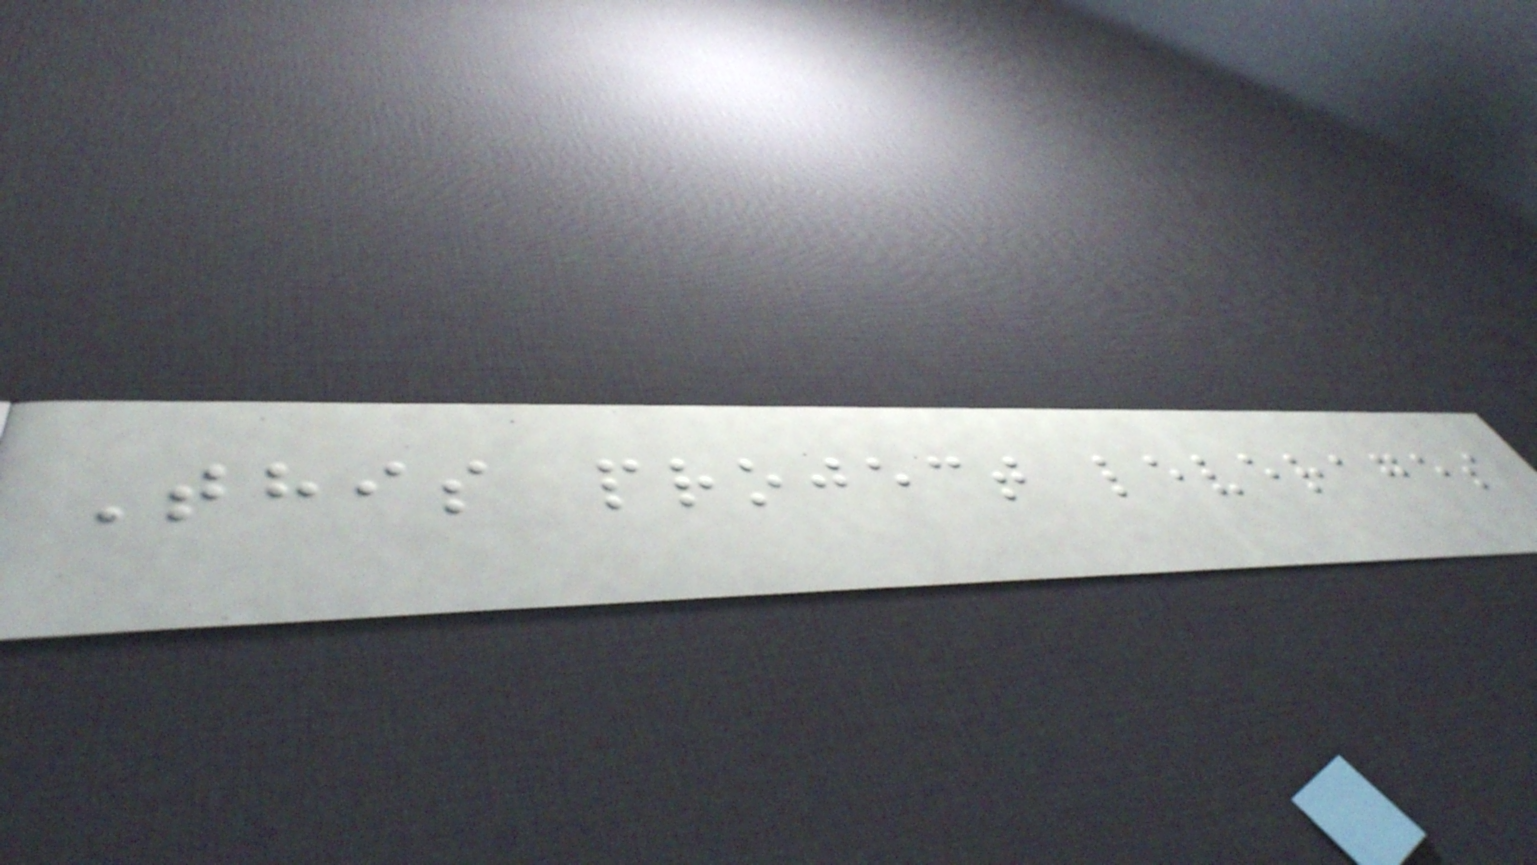This project leverages
